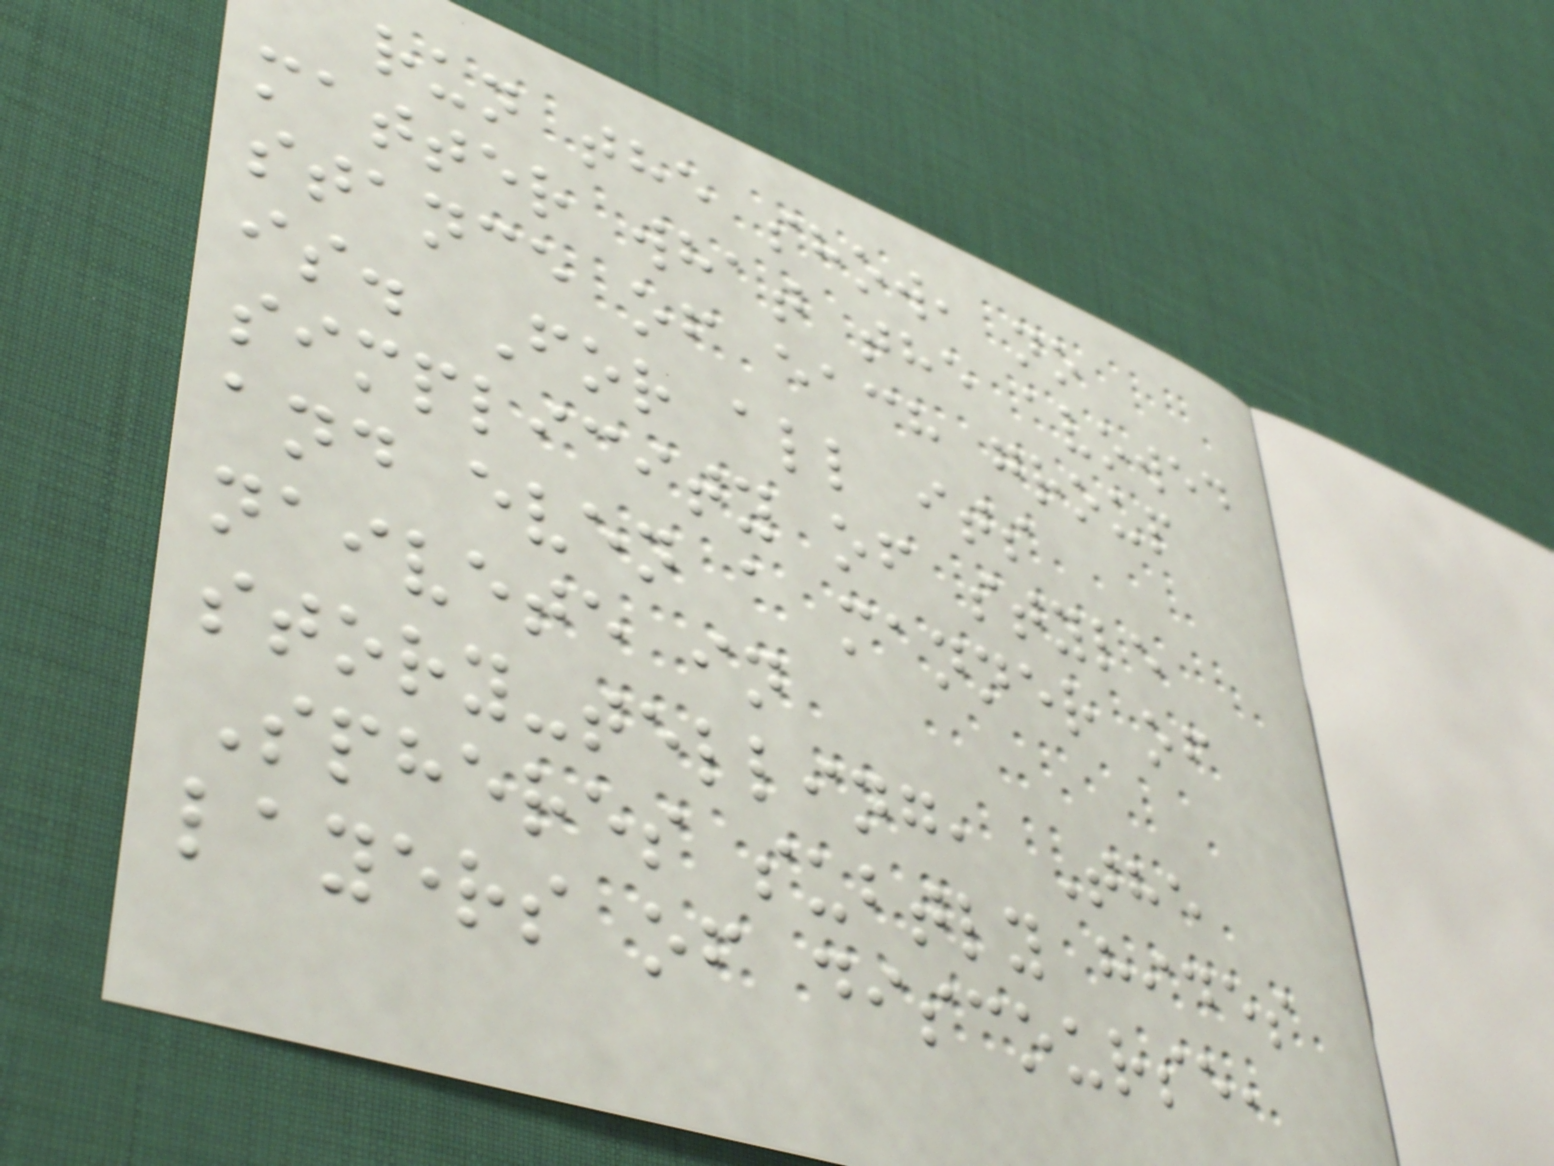run the show, no
matter what the avowed
stance of each group
is. For all its
simplicity of style
and even a manner of
naivete in
story-telling, The
Spheres subtly hides
layers of discourse,
